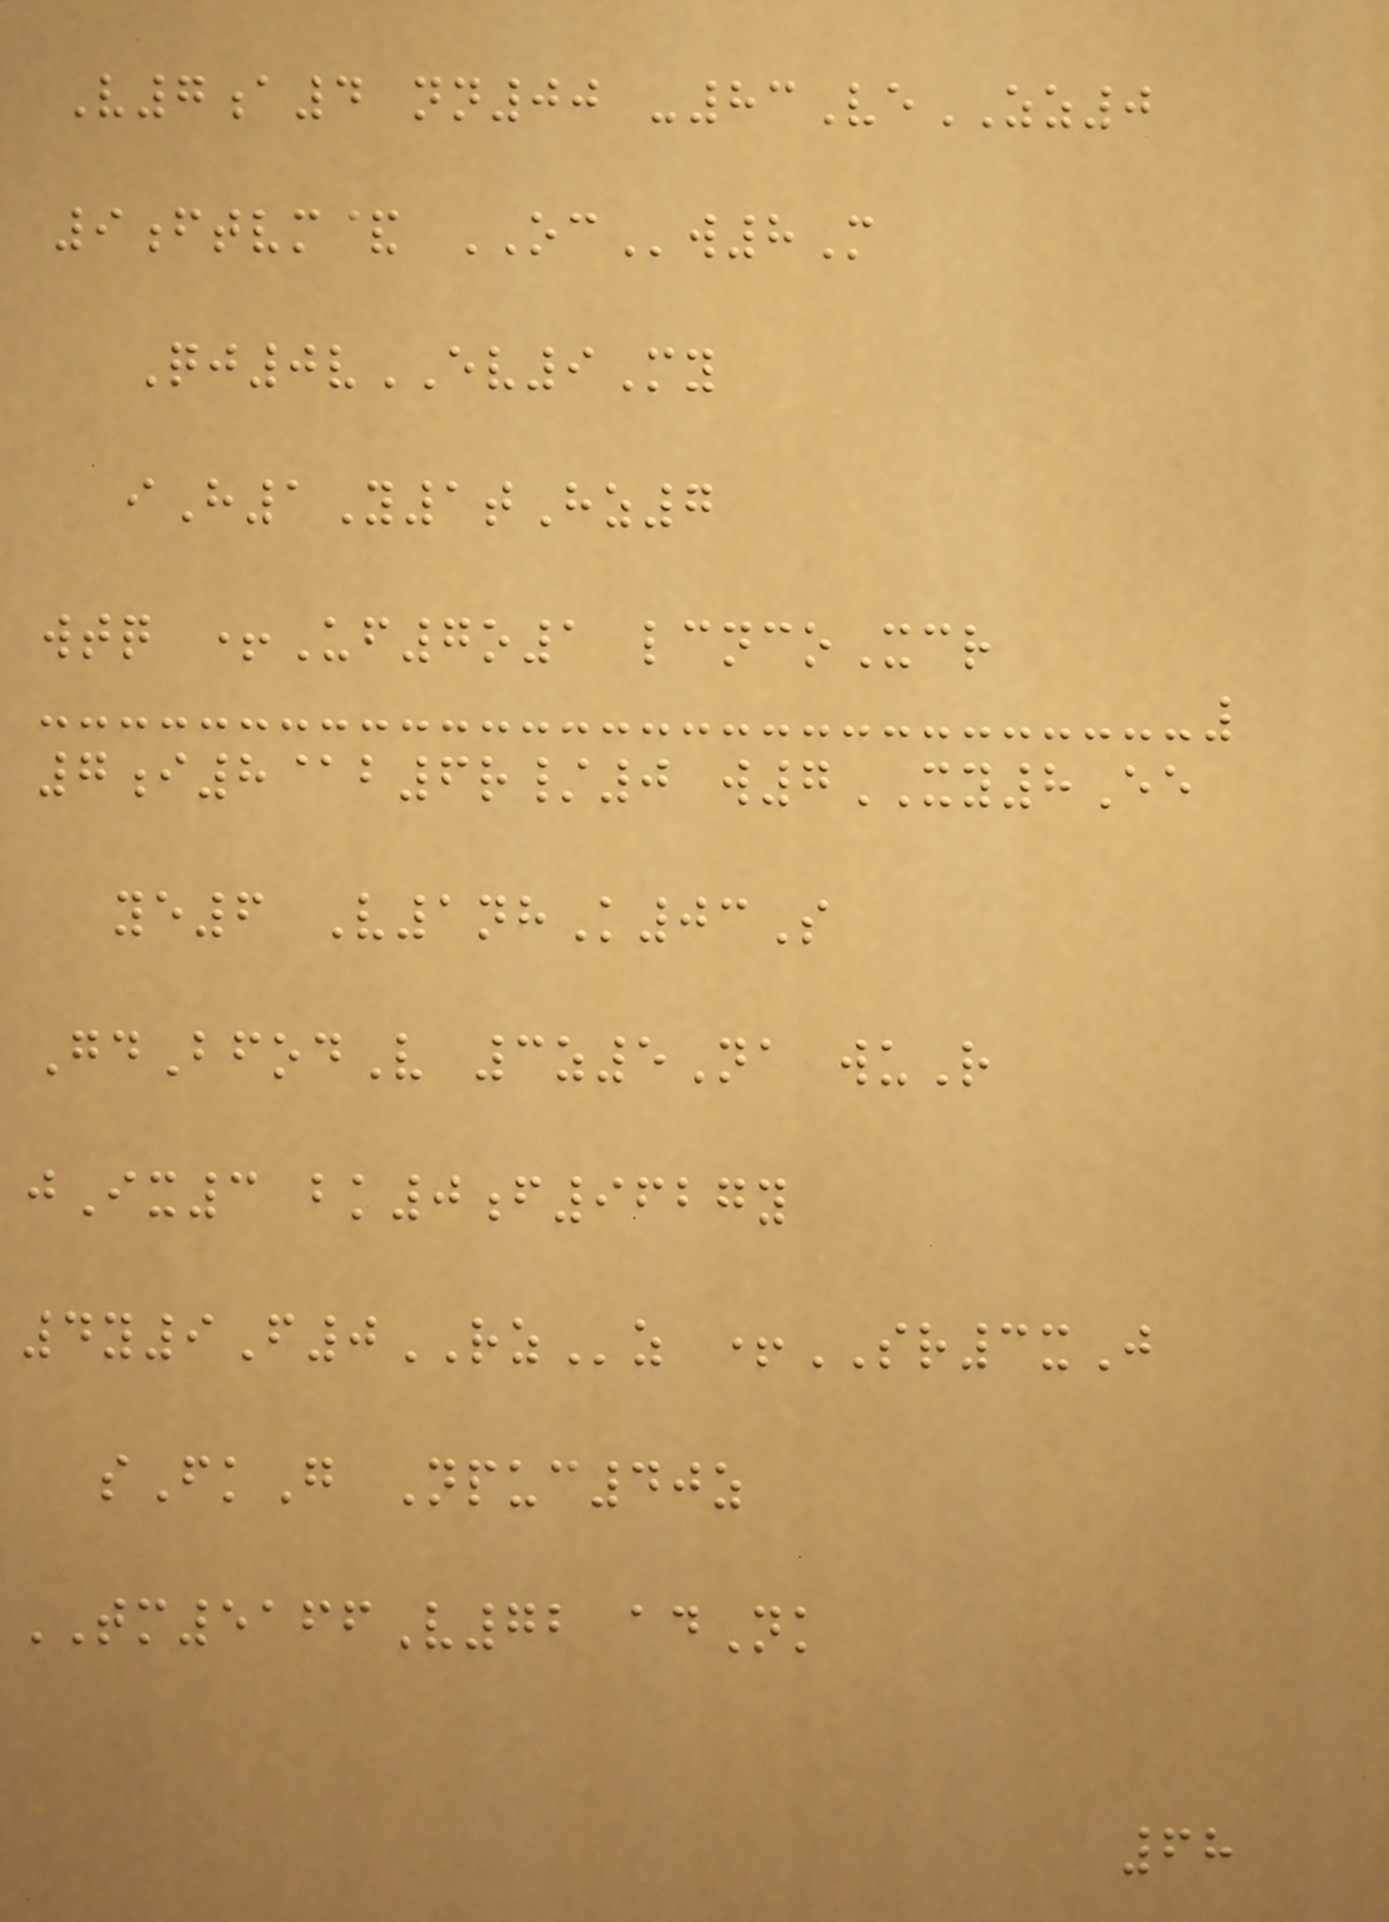V7a4 nn00 -83VeZZ0
9ftvm& OCw8M
Qj0vEV9My
iH1Y1tHz7
wtq +Uf7o1 lcncoXcr
7i8@b6r/0 w7XY8Ee
ye6 V1nhK03S
GdBfodV 3z5Na wuR
jIx3 bk0f9627y
4y9F0RZz +SR3xJ
sFkG Npuc40z
TM5166V72 adNk
68
